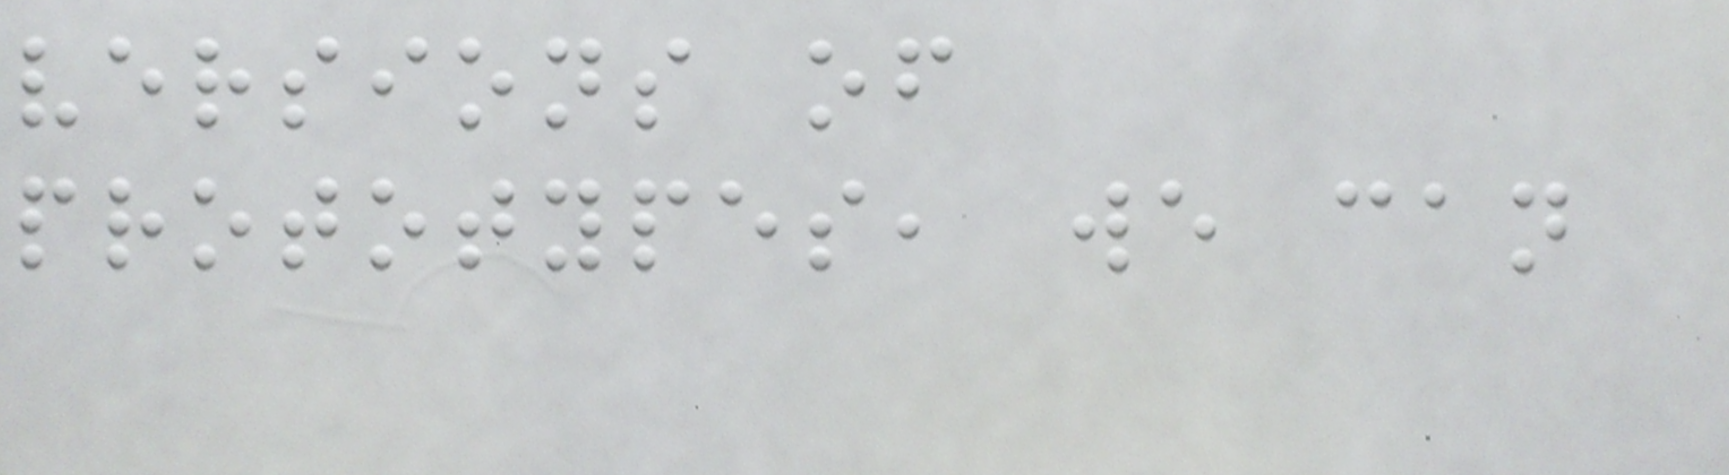versions of
prototypes, we can
